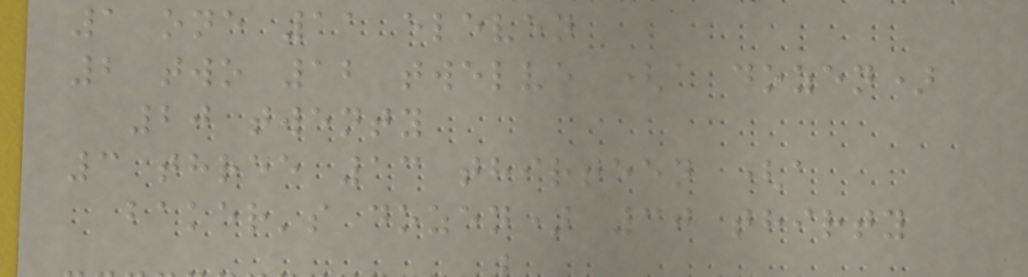1 one 11 eleven
2 two 12 twelve (a dozen)
20 twenty
3 three 13 thirteen (a
baker's dozen) 30 thirty
